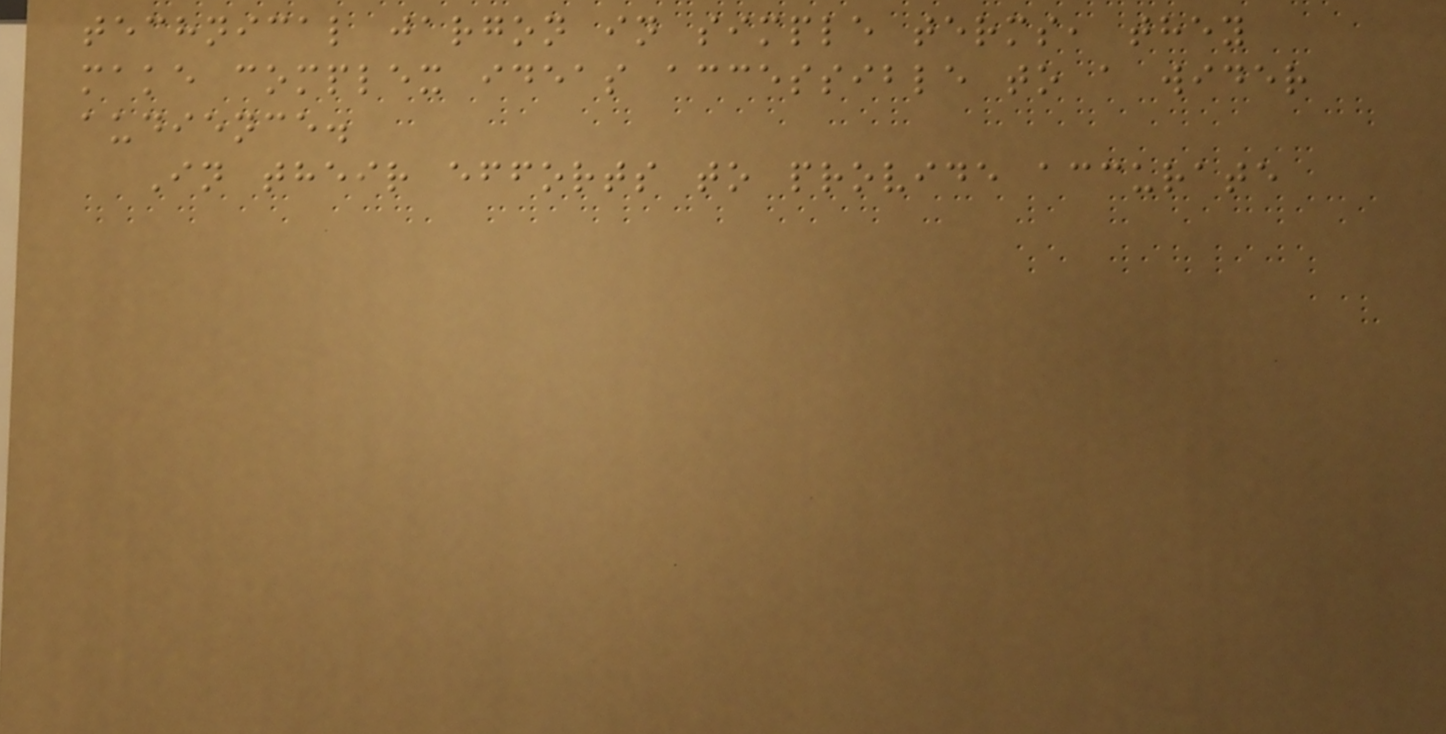technical jargon in simple terms, they
make complex ideas accessible to a wider
audience.
In their efforts to provide accurate
